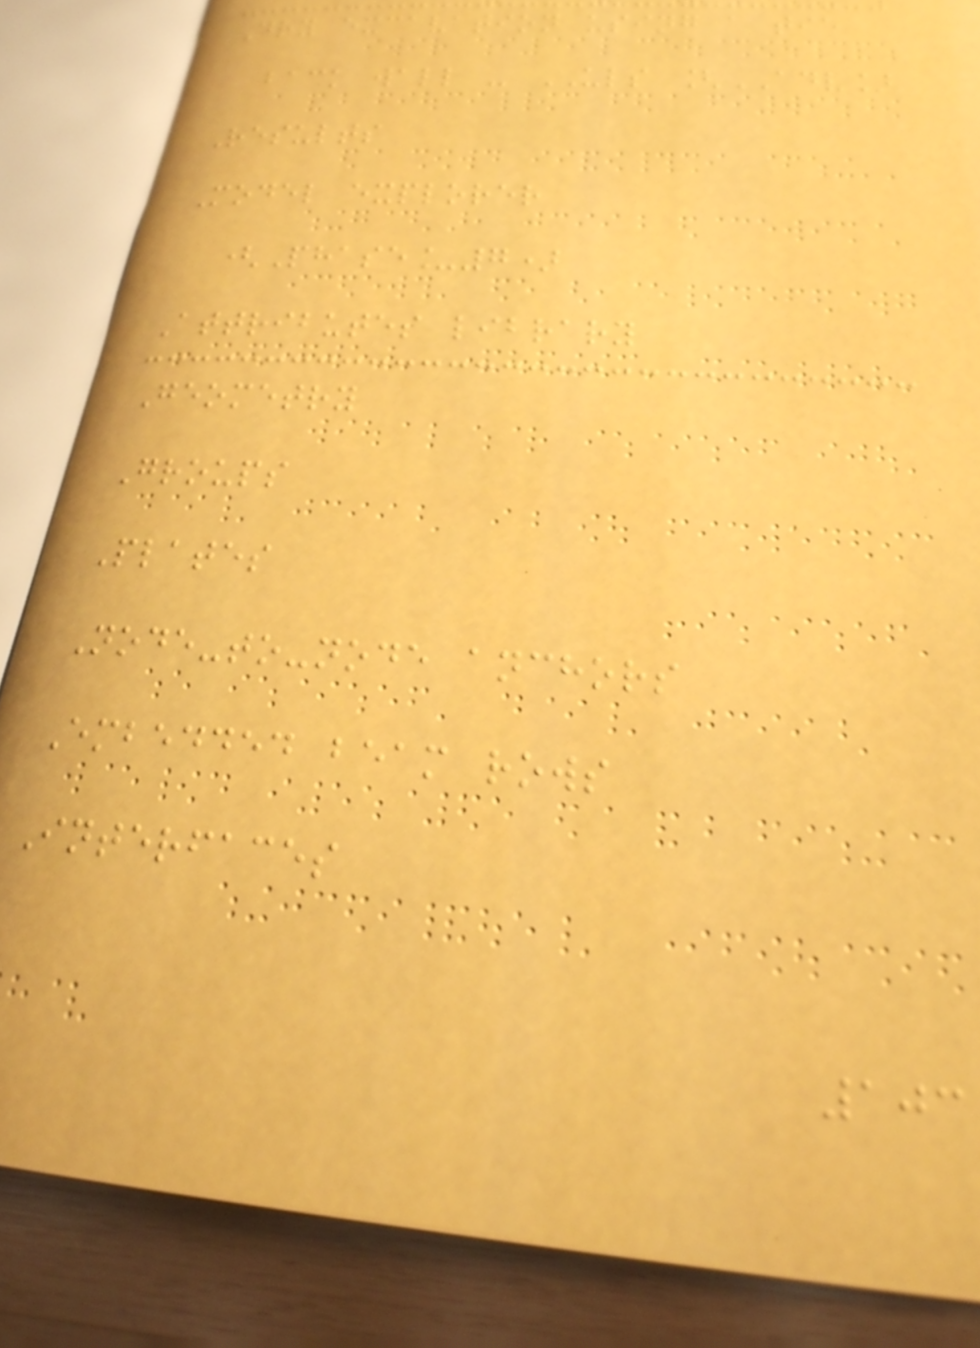Dry excavation using a tie
back wall - ULS [ADV]
Results
Model explorer
(Phase_7)
Attributes library
Geometry
Groups
Plates
Node-to-node anchors
Embedded beam rows
Interfaces
103
